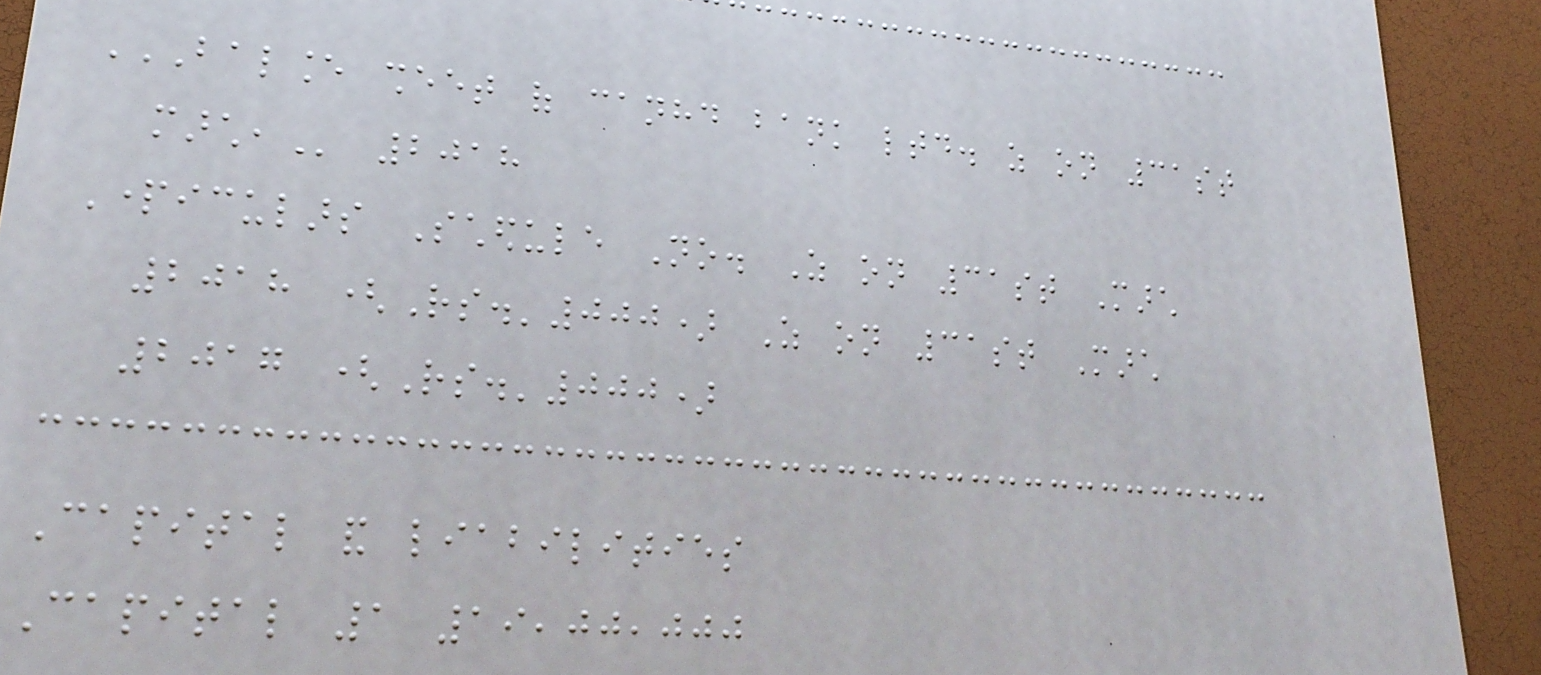BALANCE SHEET OF CANHD BANK LTD. AS ON 31ST
MARCH, 2018
Particulars Schedule No. As on 31st March
2018 (Rs.'000) As on 31st March
2017 (Rs.'000)
Capital and liabilities
Capital 1 19,00,000
